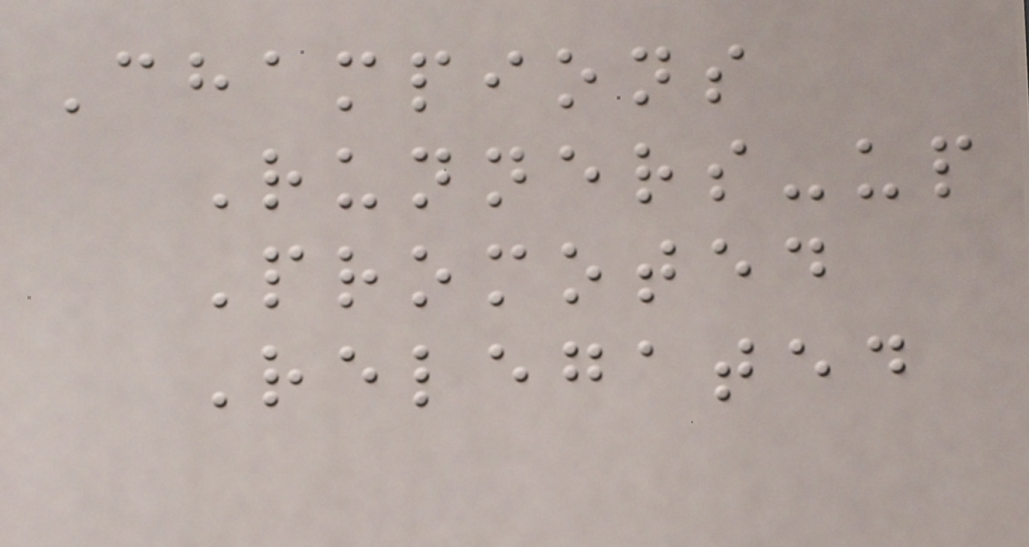Champions
Runners-up
Promoted
Relegated
